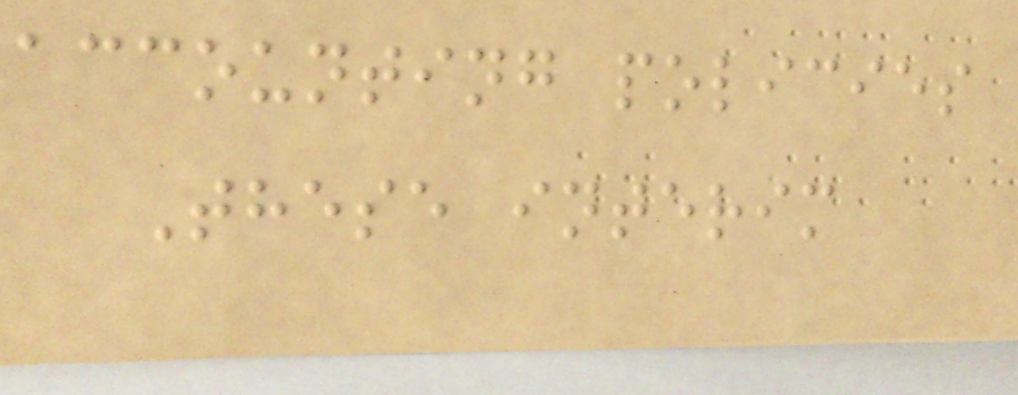accounting policies
These interim
